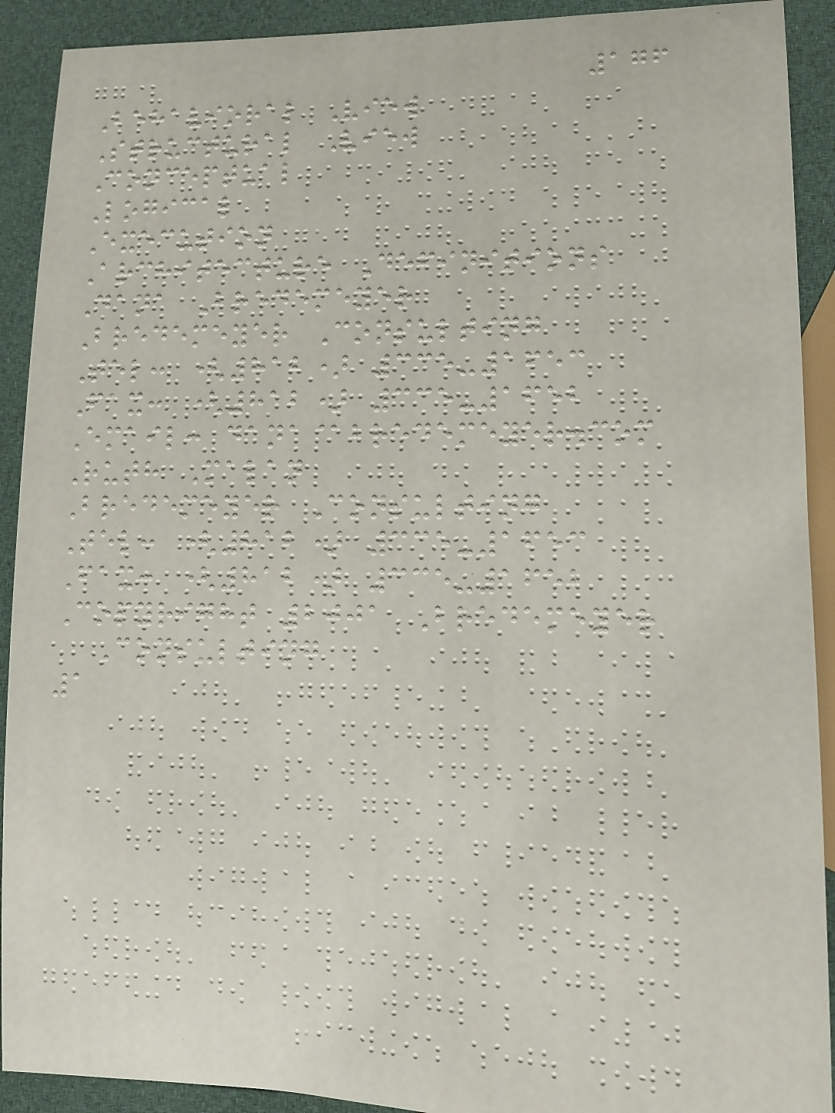176
Behavioral View
Structural View
Conceptual
Logical
Execution
Architecture Definitions
Dana Bredemeyer
Bredemeyer Consulting
Tel: (812) 335-1653
Fax: (812) 335-1652
Email: dana@bredemeyer.com
Ruth Malan
Bredemeyer Consulting
Tel: (812) 335-1653
Fax: (812) 335-1652
Copyright 2001 Bredemeyer
Consulting
1
